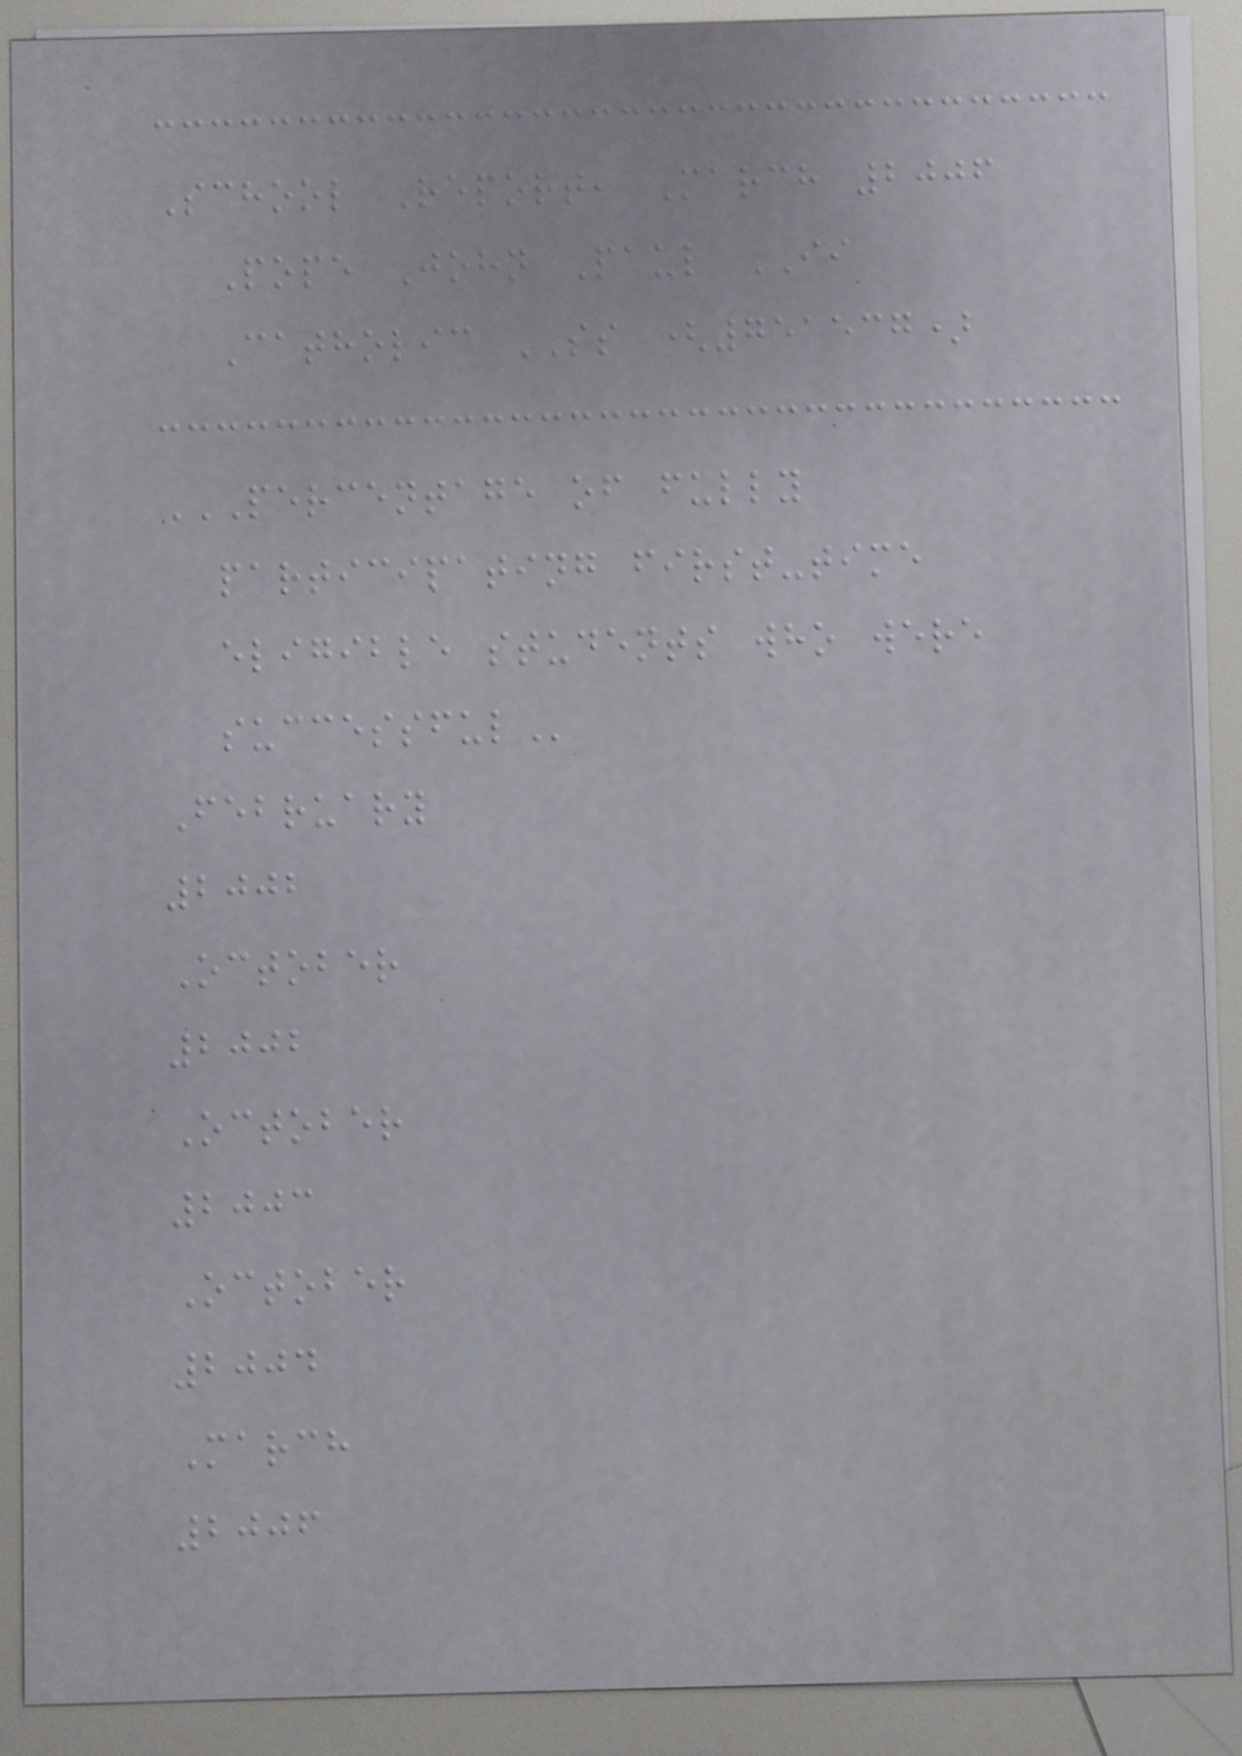School Report, March 2006
Pope John Paul II
Catholic SS (751537)
PERCENTAGE OF FULLY
PARTICIPATING FIRST-TIME
ELIGIBLE STUDENTS WHO WERE
SUCCESSFUL
February
2002
October
2002
October
2003
October
2004
March
2006
